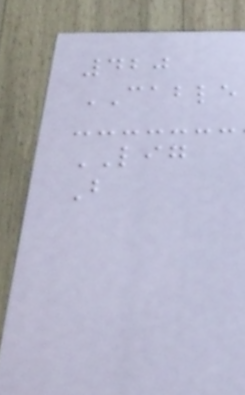420
CABLE
LIG
B
